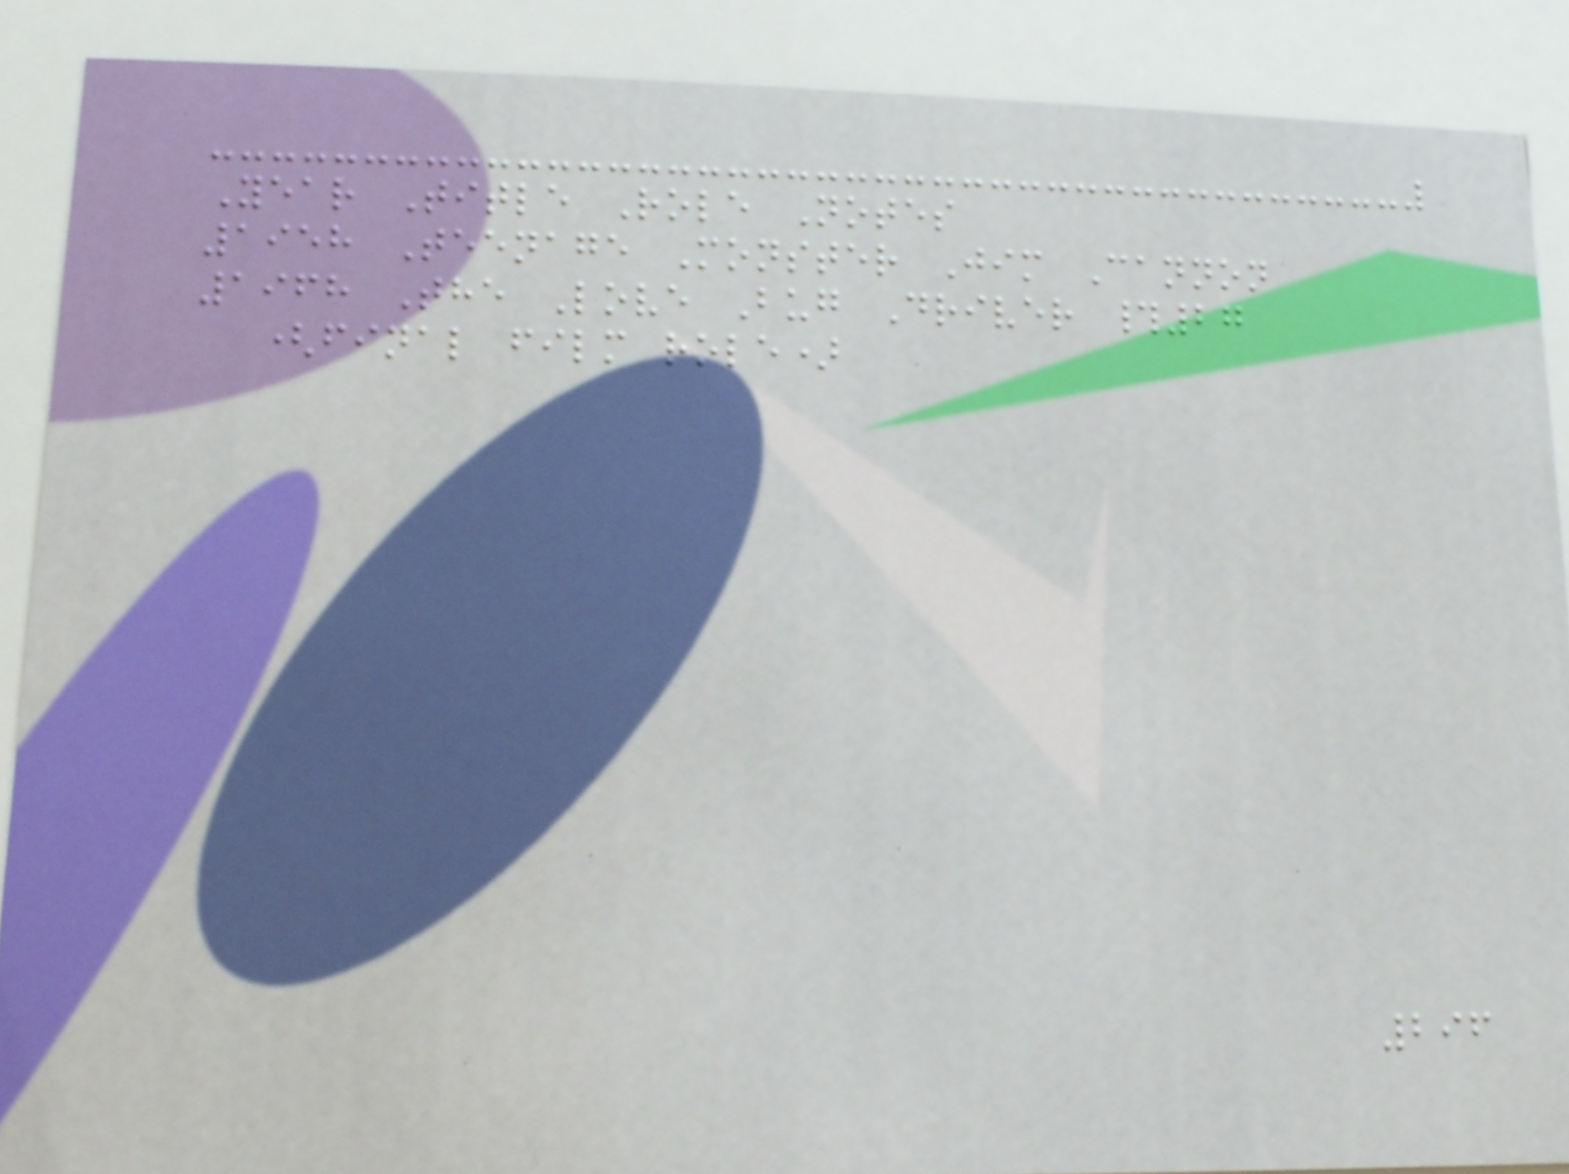Year Title Role Notes
1958 Teenage Monster Jim Cannon
1968 The Love Bug Driver #27
(final film role)
296
